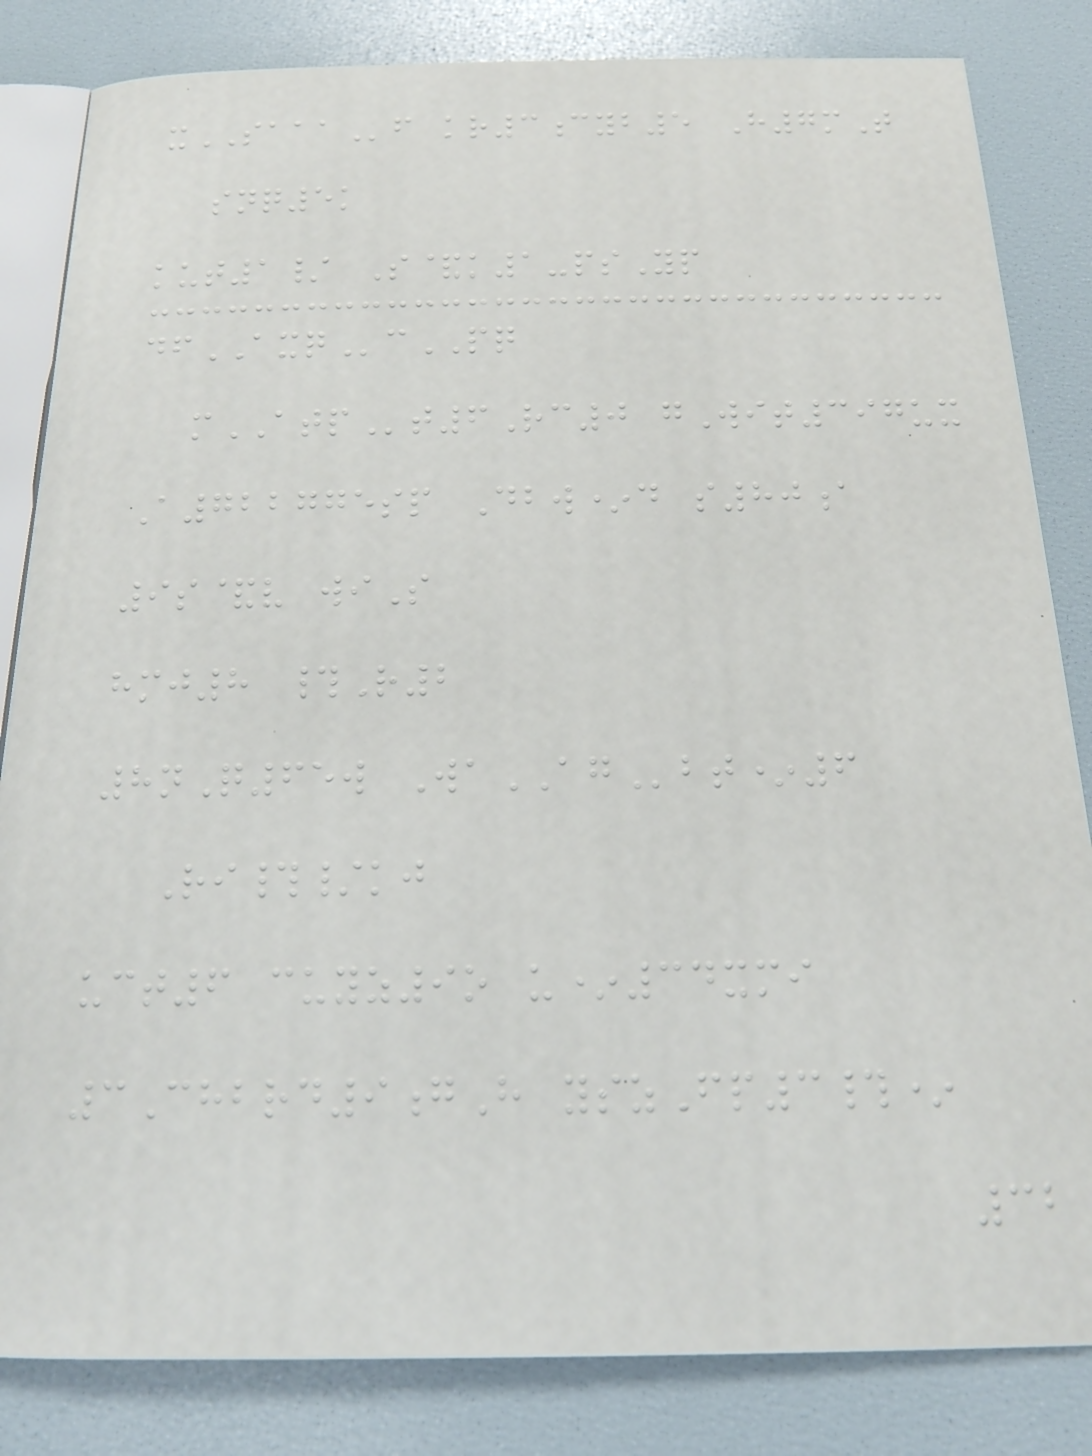xSAAAf kr3cyb5 H7mT
snq5k
kut1/ S&k1-psYp
dfAXQcPQ
mATPt6Rc0 gWit397ux
A722775sp Dbw*d s80a
9s&v wiS
hmj8 #R2
8nQ65w WaAGbt*6
Ri#/kj
uct6 cuyz9o u*34xmi
3Chbrd9gH yszFp3#*
32
